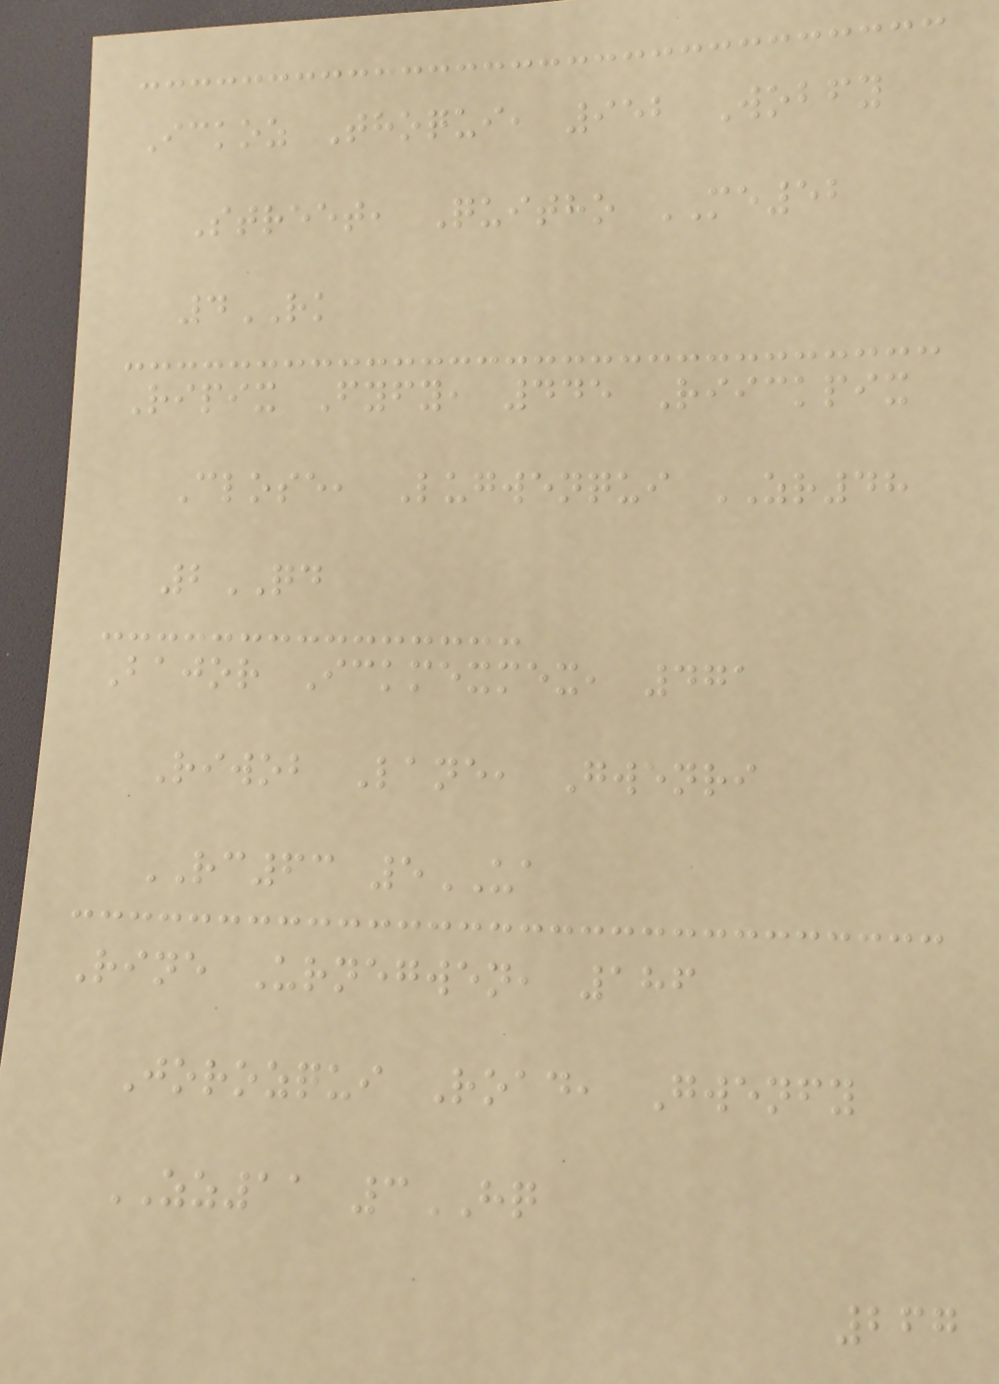Ickoz Thoqui, 952 Wobfy
Street, Quitho ME52
4RK
Ripix Fyfy, 445 Riickpix
Close, Lugwenqui ZR48
2QD
Bajor Ickmexmex, 471
Riwob Lane, Gwenri
RC63 5UA
Rine Urnegwen, 186
Jorozqui Road, Gwenfy
ZZ11 3HQ
267
